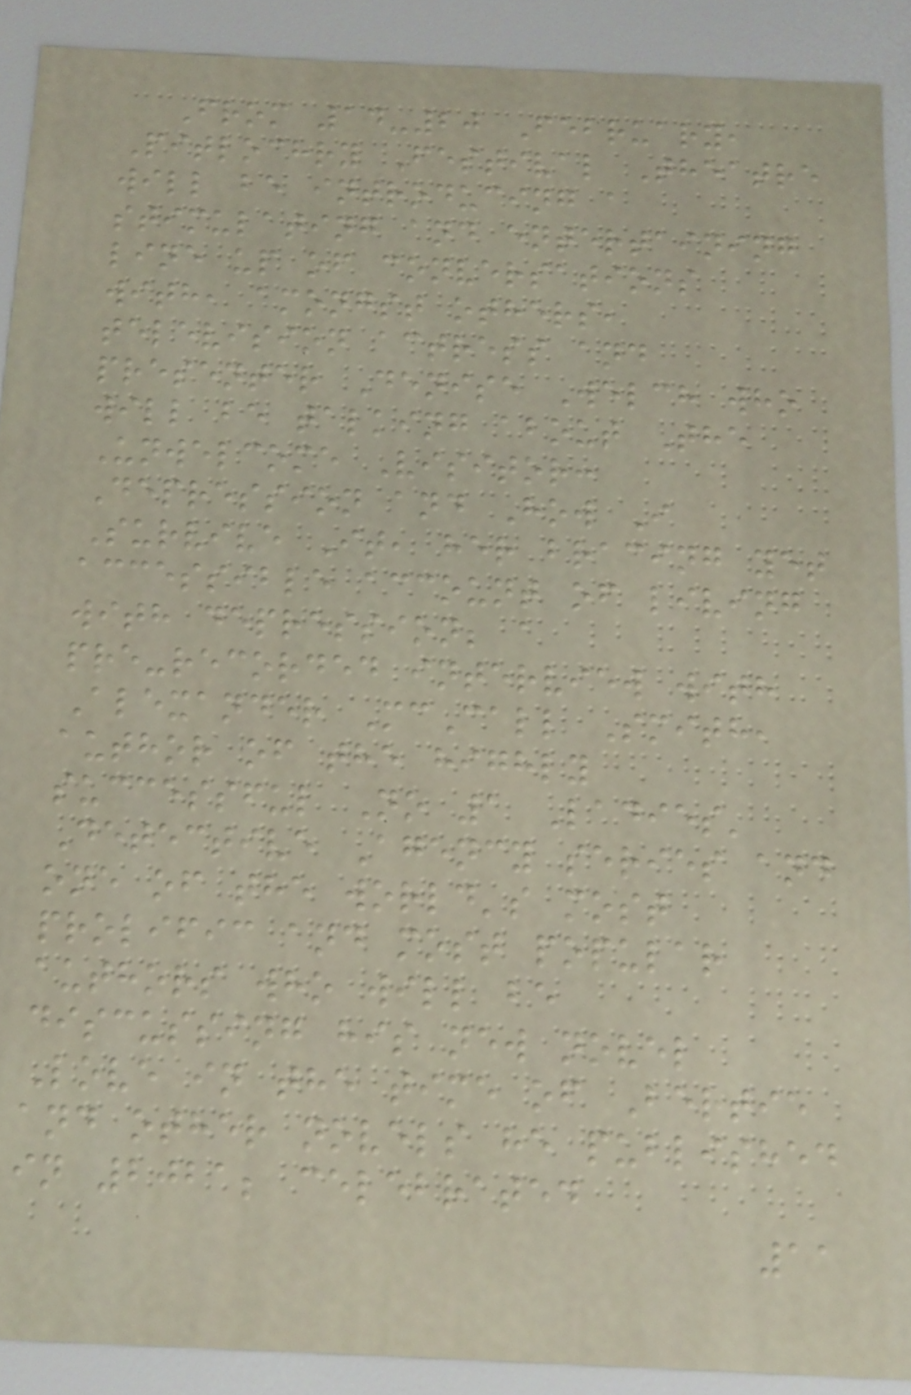From 14-20 February,
Pitlochry Festival Theatre
will be introducing a
stimulating and entertaining
line up of conversations
with, amongst others,
television actress and
presenter Denise Welch who
will be talking about The
Unwelcome Visitor:
Depression and How I
Survive It, her bracing yet
accessible account of living
with depression; a
pre-recorded interview with
Alexander McCall Smith,
author of the highly
successful No 1 Ladies'
Detective Agency series and
one of the world's most
prolific and most popular
authors who will be
discussing his new novel
Love in the time of Bertie
and other novels he published
in 2021; celebrated
11
